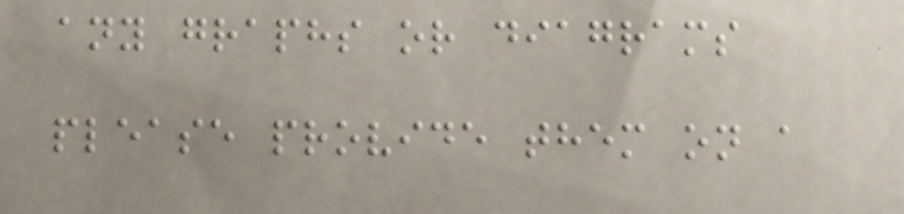any graphs or diagrams
please provide them on a
